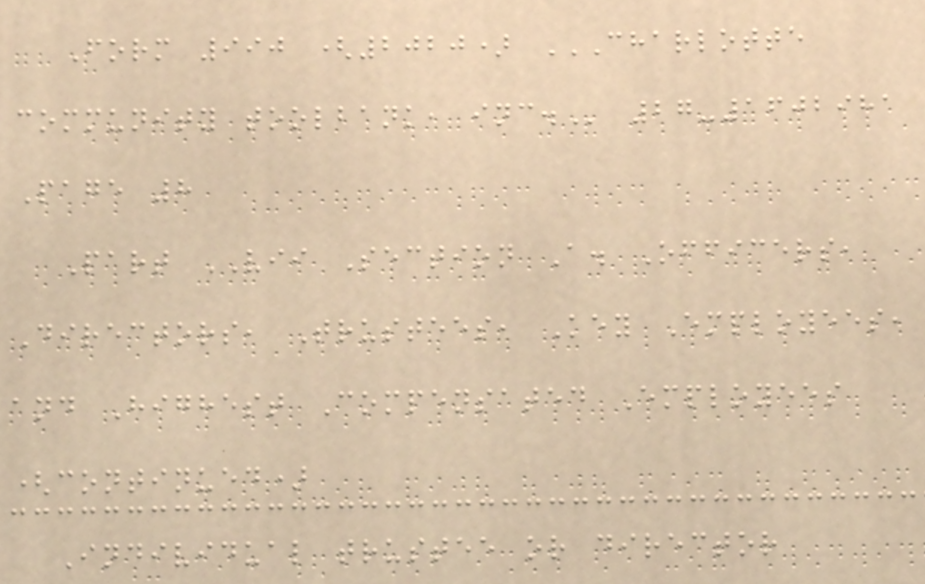Form 990 (2020) CHARLOTTE
COMMUNITY TOOLBANK, INC. 27-1602981
Page 8
Part VII Section A. Officers,
Directors, Trustees, Key Employees,
and Highest Compensated Employees
(continued)
Individual trustee or director
